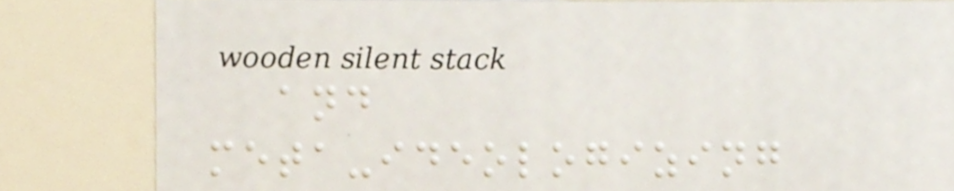and
meta-ideologizing
